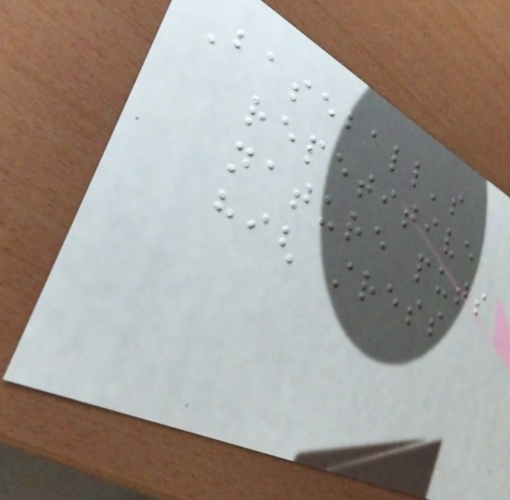Baseball's
repetitive
nature puts
high stress
